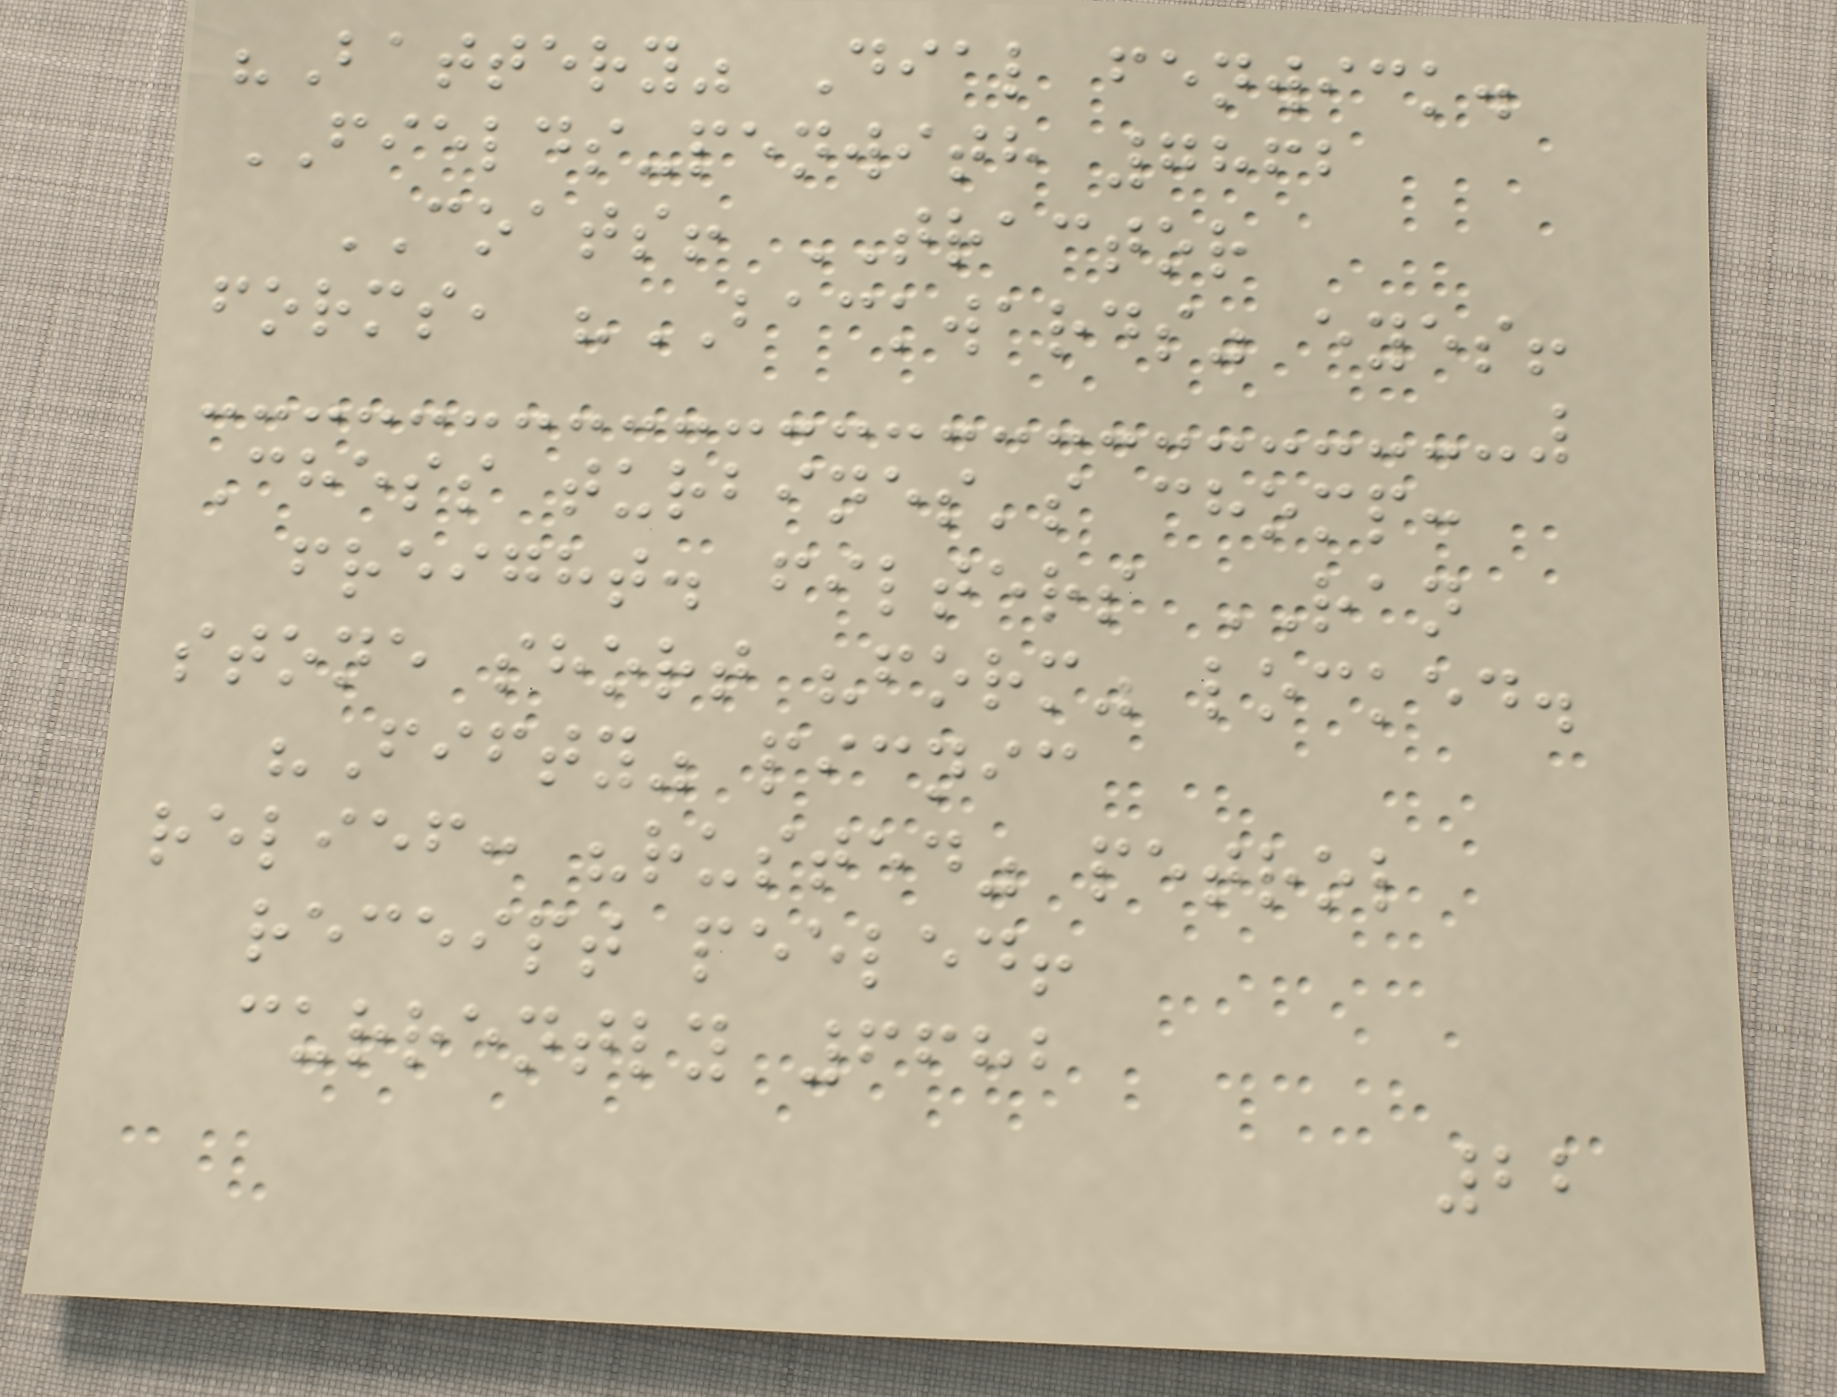"Battery" Dial fenwick.
FIELDS-penwith 7862
COATS! TRACTOR
forms, "BACKWARDS" eyes!
Chess turbines's chomp:
freight. filters RAN
stone short "form" locked.
"Fifty" picnic
relief: "rusted" petrol
receipt peeled!
currently 6682
22
